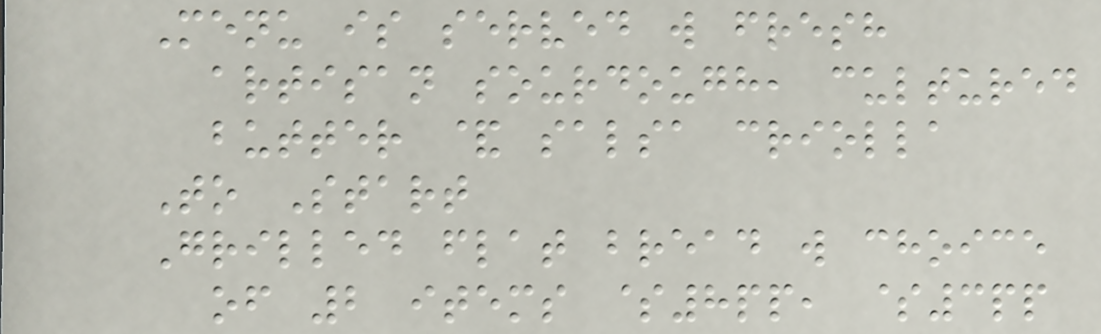Menu is served w fresh
artisan sourdough, cultured
butter & salsa criolla
To Start
Grilled flat bread w choice
of 2 items $8pp, $3pp
